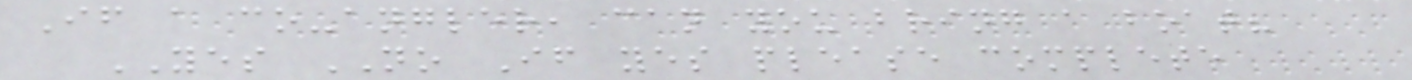If a co-angler, can you bring a boat?
YES NO If yes please complete
